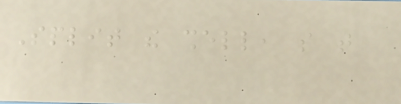Split the shell, so that
